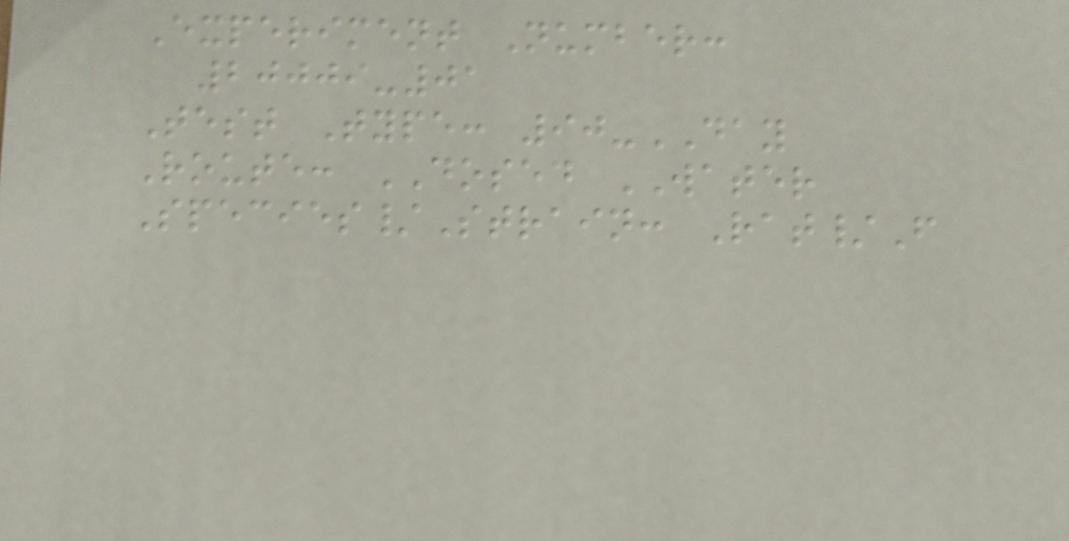Experiment Number:
20009-01
Test Type: 90-DAY
Route: DOSED WATER
Species/Strain: Rat/F
